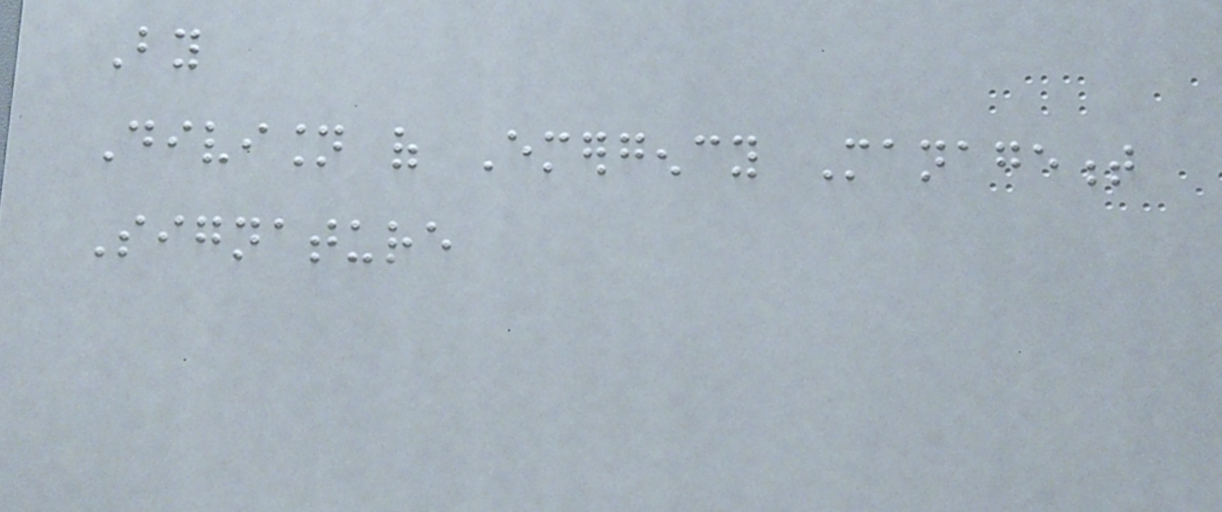By
Division of Emergency Management
Signature
